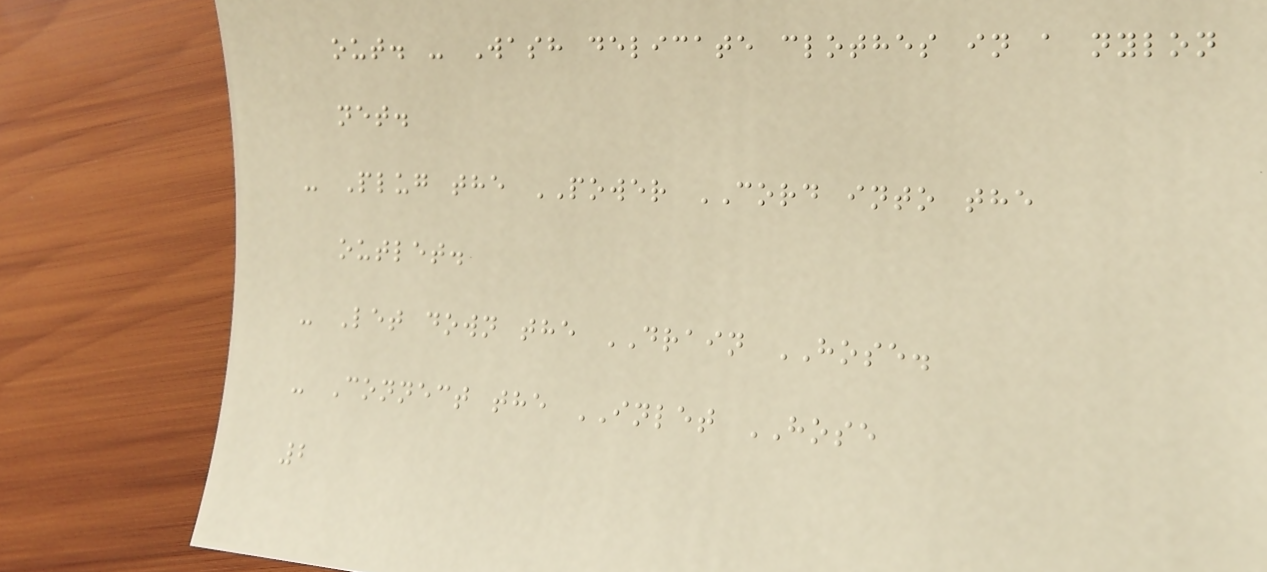out. - Wash delicate clothes in a nylon
net.
- Plug the POWER CORD into the
outlet.
- Let down the DRAIN HOSE.
- Connect the INLET HOSE
2
